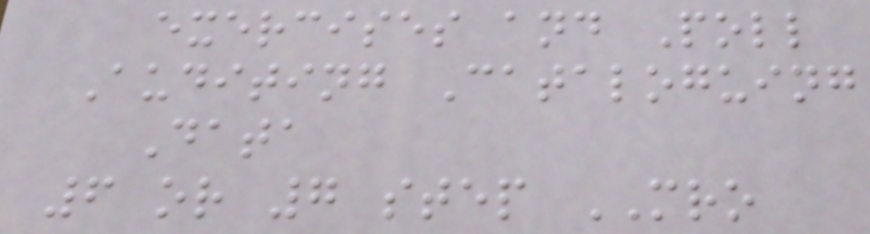exercises and Poll
Auditing Cataloguing
Data
6 or 7 step MRO
